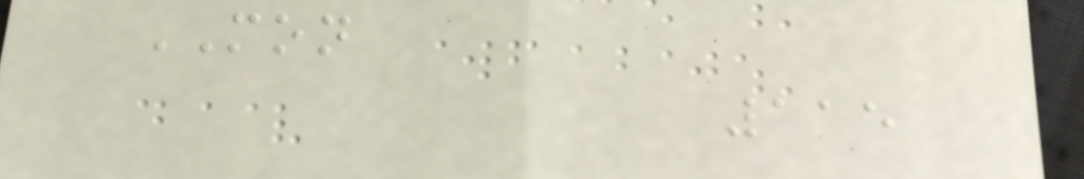MON
115
